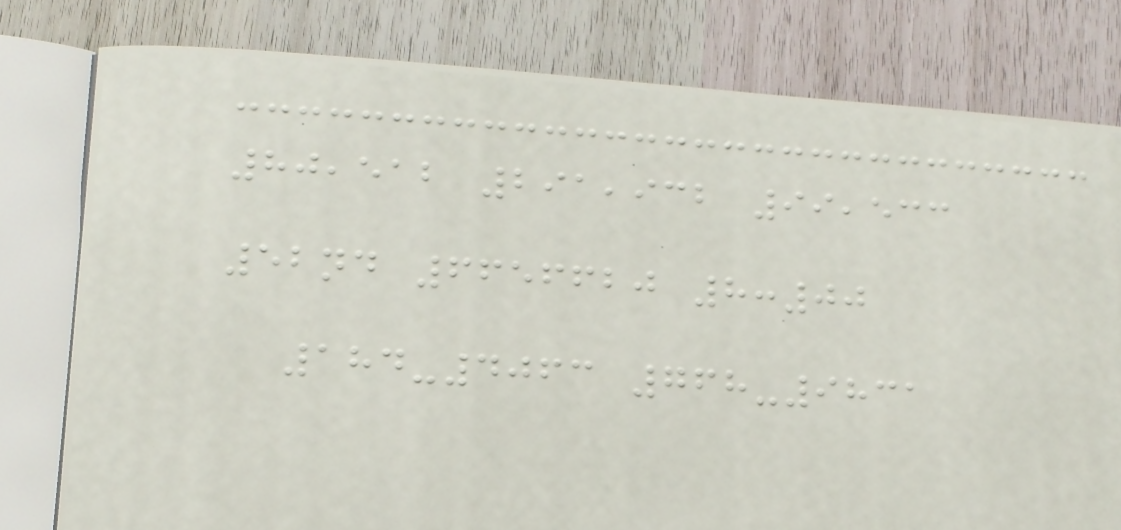80,512 291,932 99,533
52nd 6656620 8:00
184-4063 768-9831
